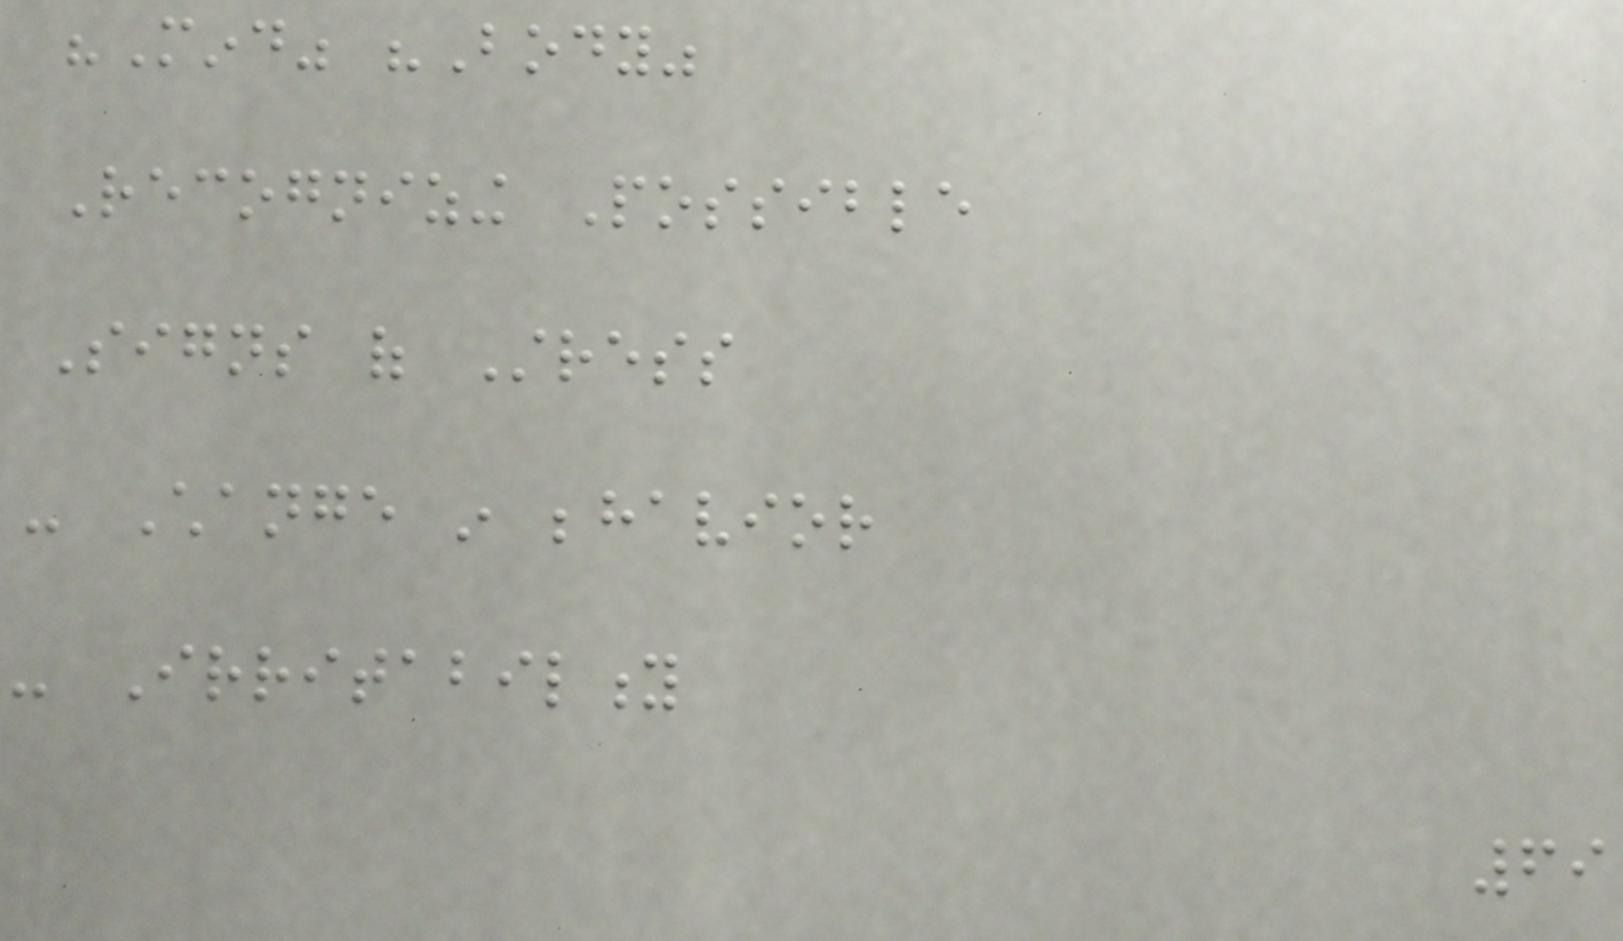"Mind" "Body"
Recognizing Possible
Signs of Stress
- Change in behavior
- Irritability
69
